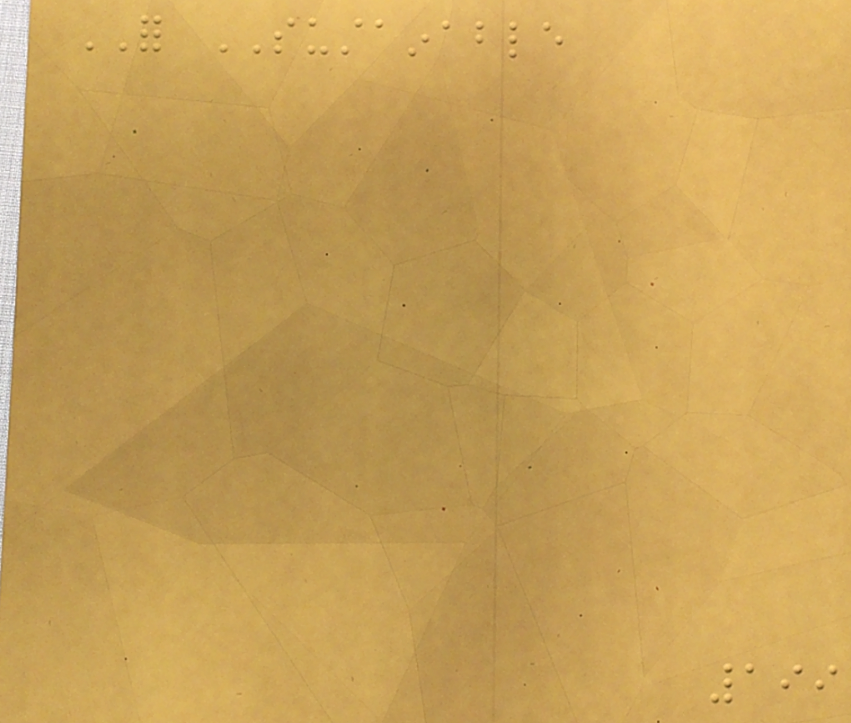FOR SUSTAINABLE
199
